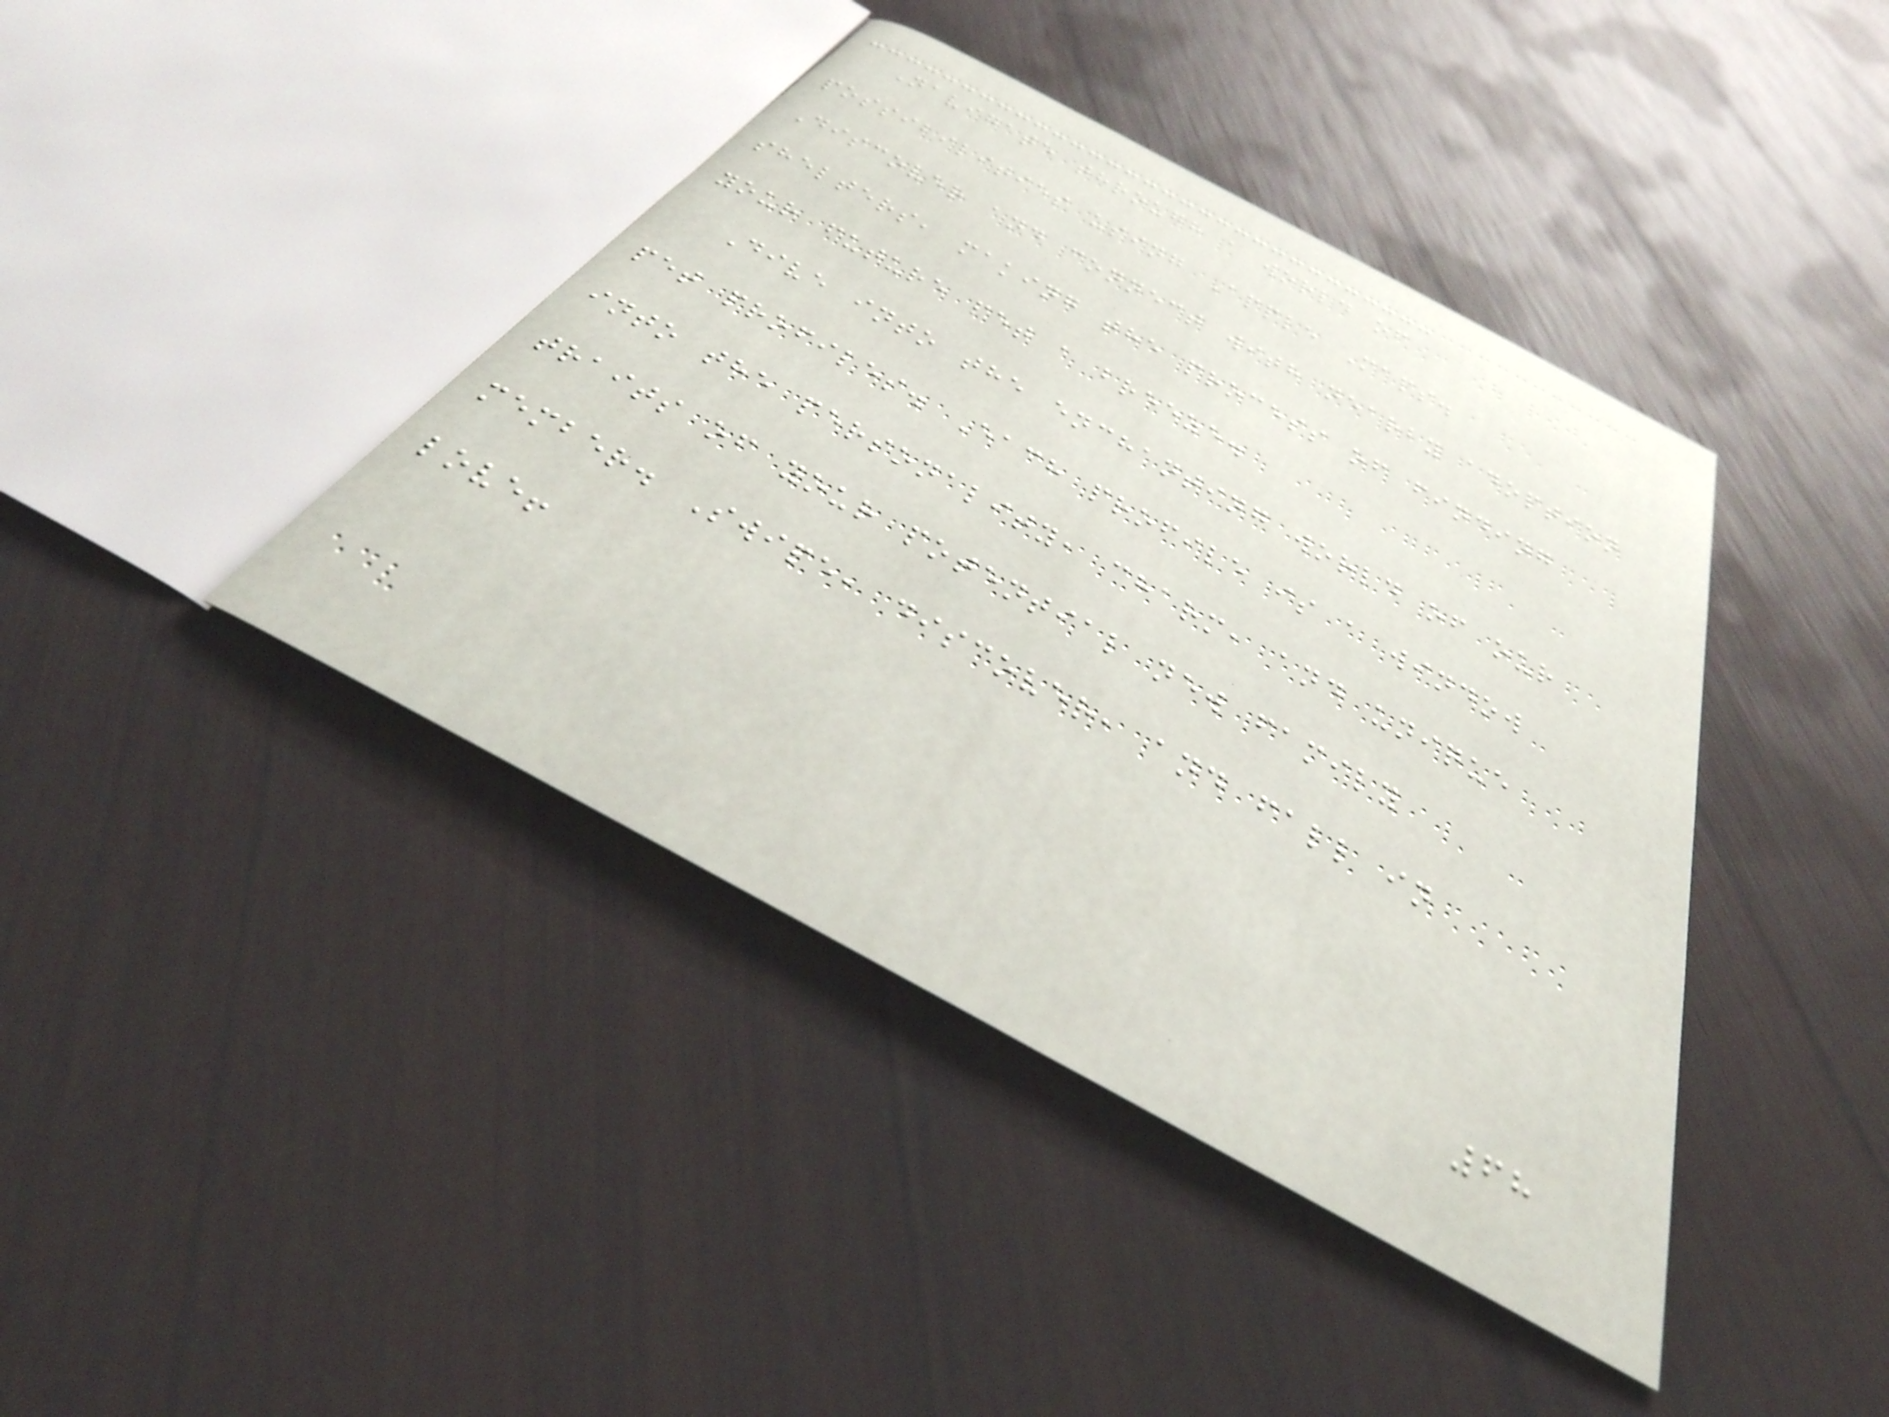Navigate through a world of
possibilities using Apple Maps.
Discover and connect with nearby adoption
shelters, making the process of finding
your future pet a breeze.
Dive into the enchanting world of our
pet profiles. Each profile is a window
into the personality, charm, and unique
traits of your potential new family
member. Swipe, discover, and fall in
love!
68
